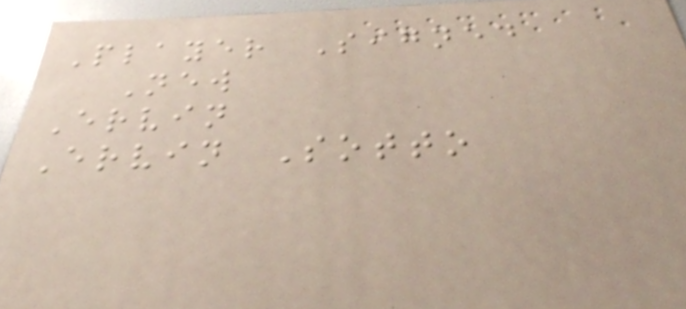Player Signed
New
Ervin
Ervin Sotto
